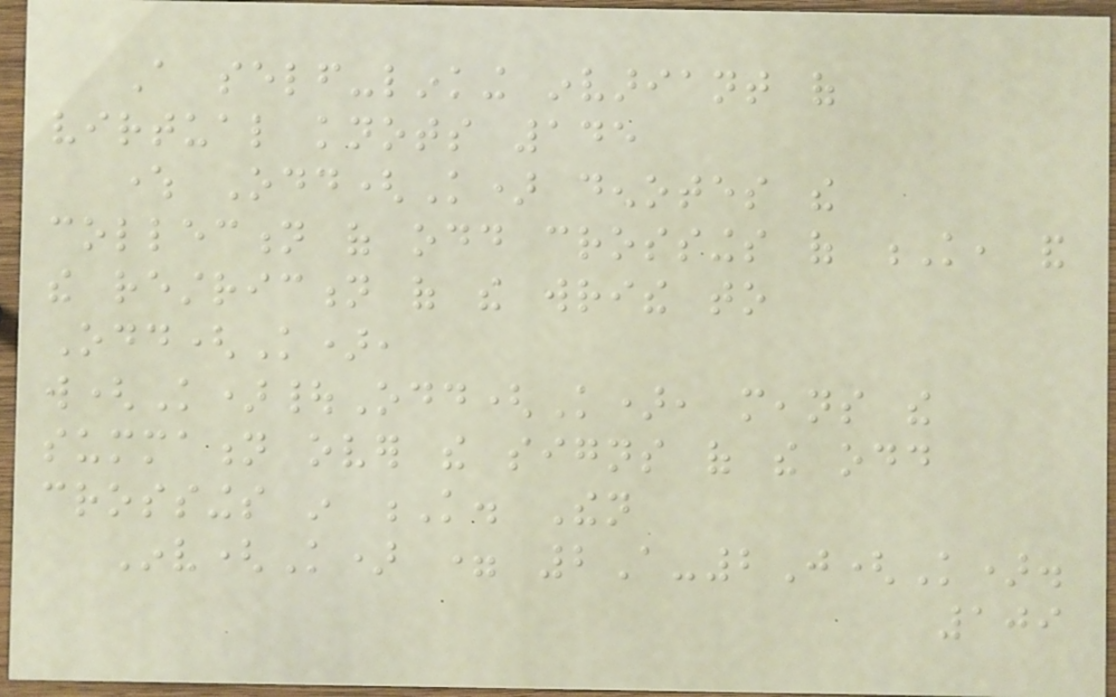A self-linking invariant of
virtual knots 145
where Odd(K) denotes the
collection of odd crossings of K, and
the restriction of the writhe to
Odd(K),
w(K)|Odd(K), means the
summation over the signs of the odd
crossings in K. Then
Inv(K) = 2A-2J(K).
109
